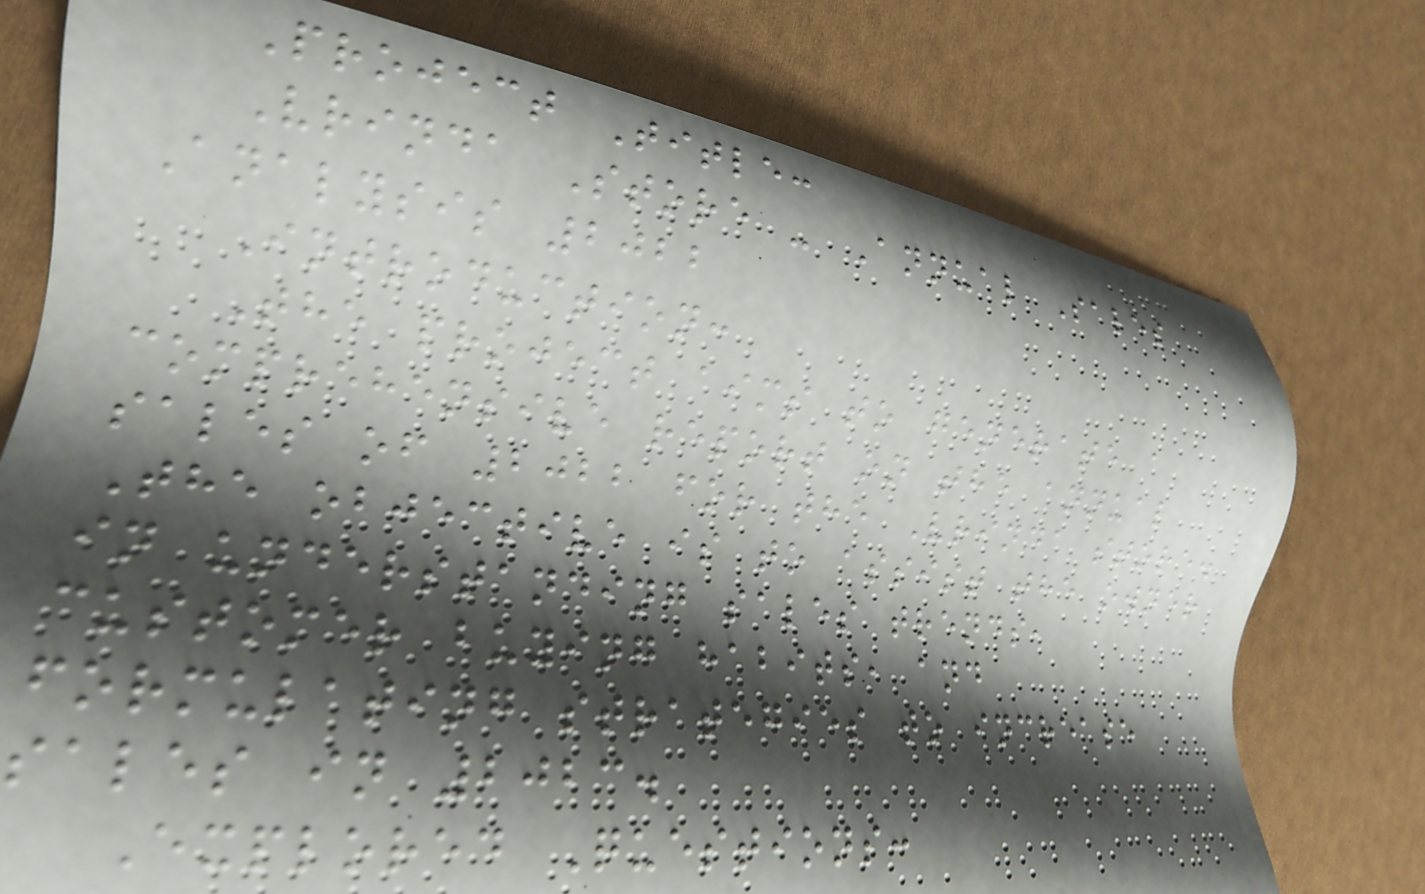Project Title:
Vrinda Store - Annual Sales
Analysis 2022
Introduction:
The project aims to generate a
comprehensive report on the annual
sales of 2022 for the Vrinda store.
The objective is to assist the owner
in understanding sales trends,
customer buying habits, and
formulating strategies to increase
sales in 2023.
Explored Questions:
